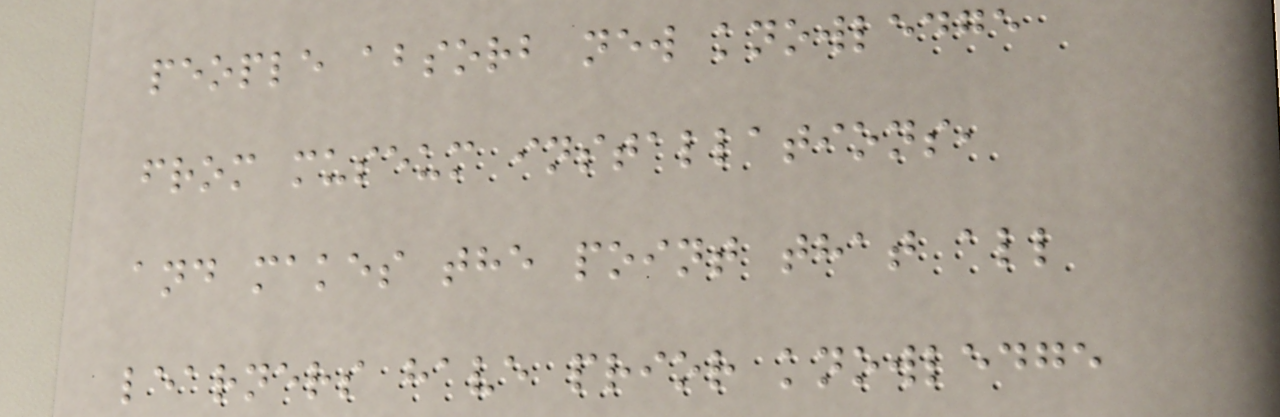people absorb new knowledge
from museum installations,
and makes the point that all
learners have prior knowledge
